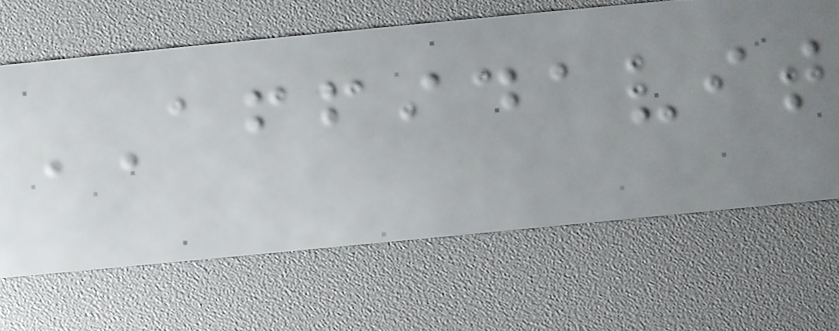AFFIDAVIT
